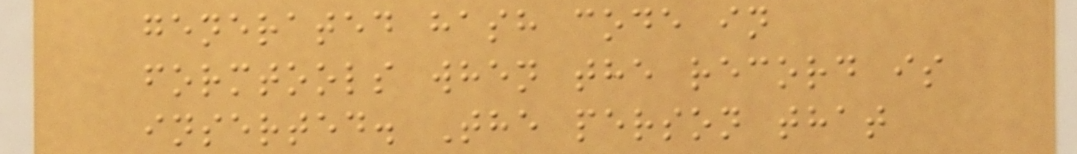generated hash code in
formtools when the record is
inserted. The person that
